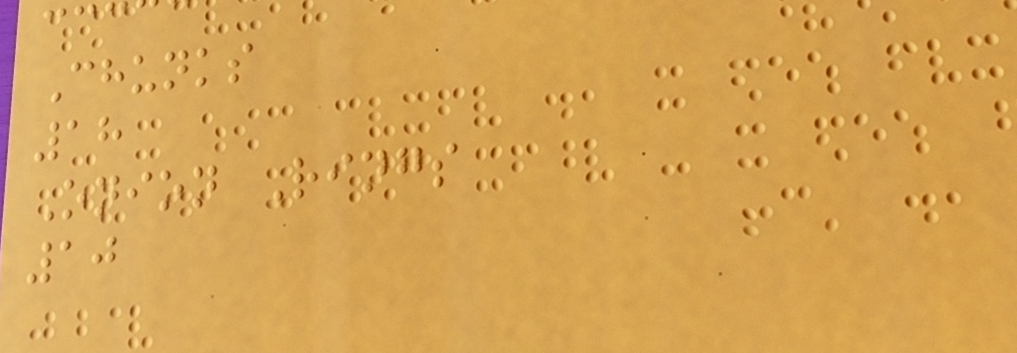Chunks
18
Onion Rings
10
